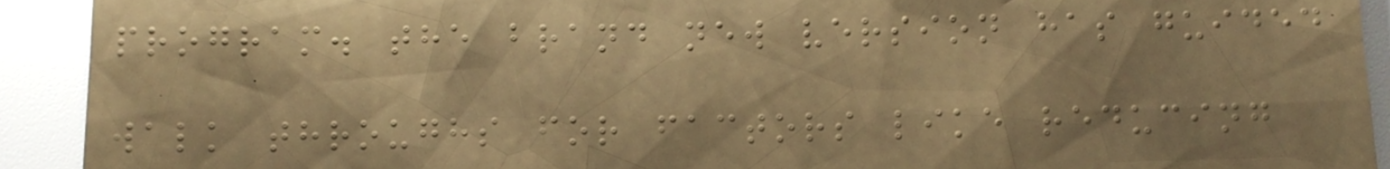program. the brand new version has guided
walk throughs for factors like reducing
